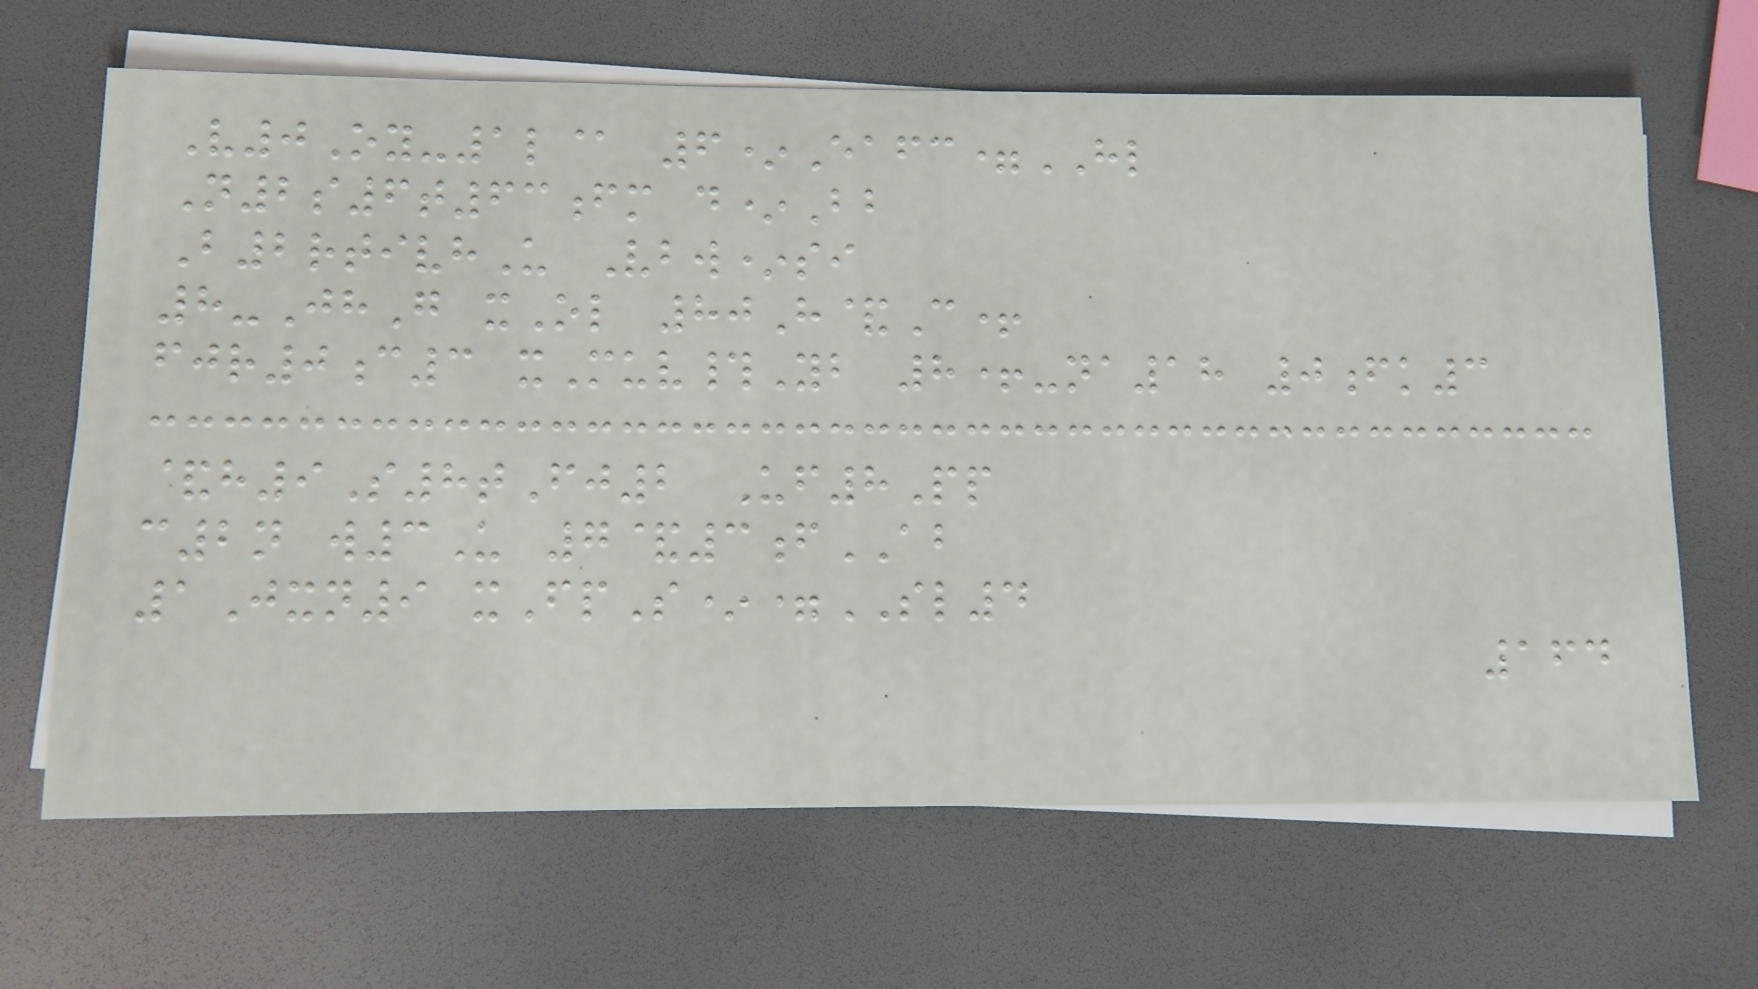V0Oy-1l@ 6*Eafc=HL
N2s6t63fm d*Bb
B2rtivhU Vbw*si
8-JhG xOl 80H&C+
fjr0c3 xMuv#Yb 8+-na18 0fk3
&h9S8tFj2 Uf8Pp
c2n w3U 7&3fAB
1Jxn9 xFpS*=SL4
164
